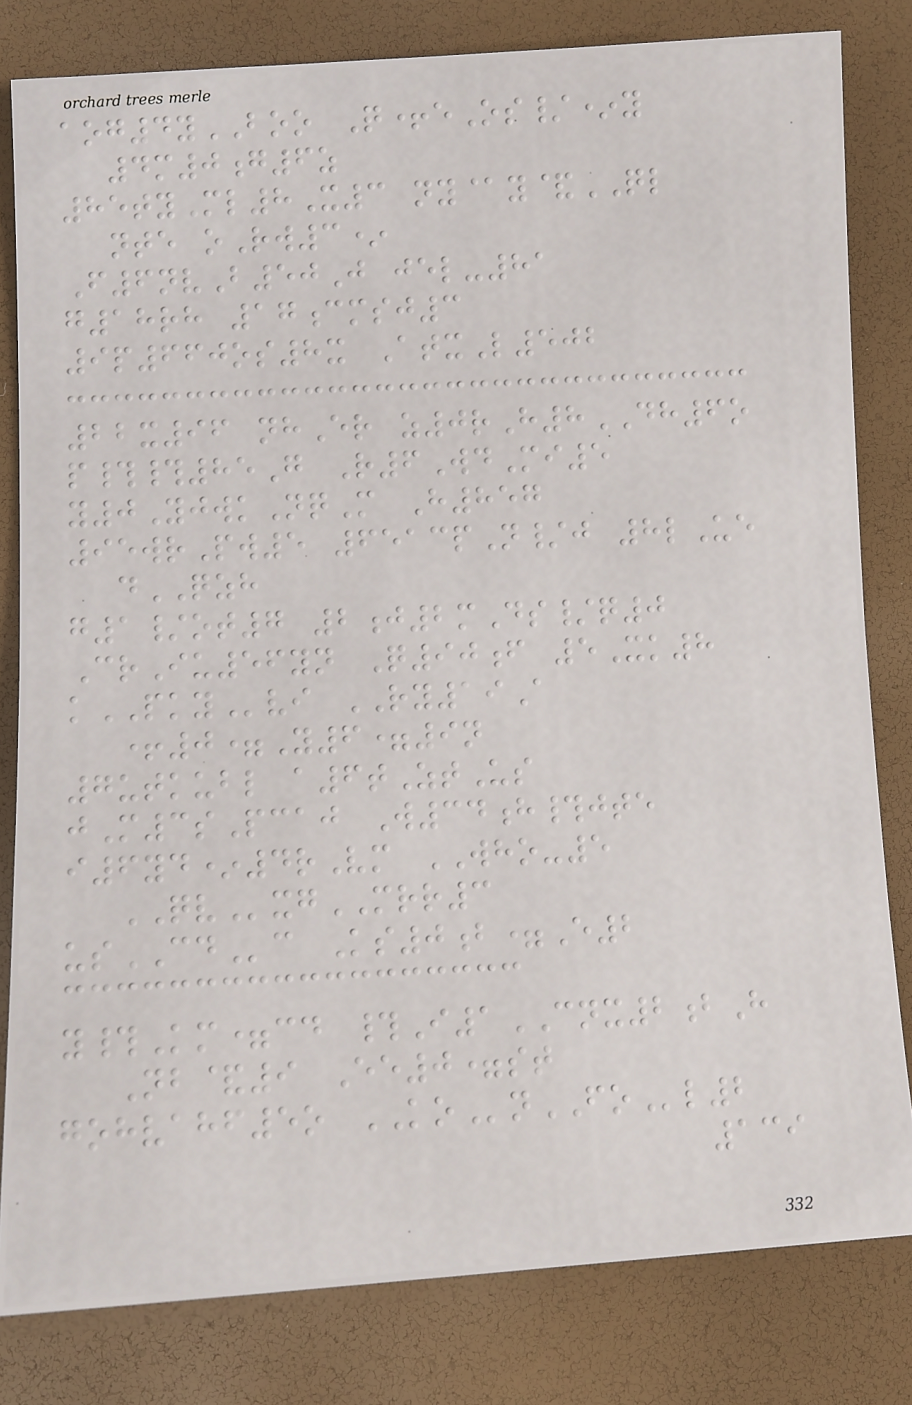aog4yBOO Q+eOs/*y
4m0g6z
85tyMl8X3 ny@y&QL
nte oRw3*
F6nvB50J jel-81
g18rh 17cmsj3
9p660os8x AtxL502
22x96 nhEr z0rH8DH6o
p##85G R6WdMi5
y0YjwkNqM H857
95wrPw5 6513pN/j 8lUe
dQZH
g1/ot7 2j2mDs/q0
CrIu56yn Q90f 5Xk8
kPKYvi RY19A
+0=Y6=9n
7utkubl a6tZtUs
jM3sPcaj W34h#jte
i6yd*4rVm WHO-5
QVxgMRR3
usCDc Ks0b=E2
y#Km=cd #I1CNX2bH
Nb&9 Ee0=st
gohvahf5o KOnFOl2
139
